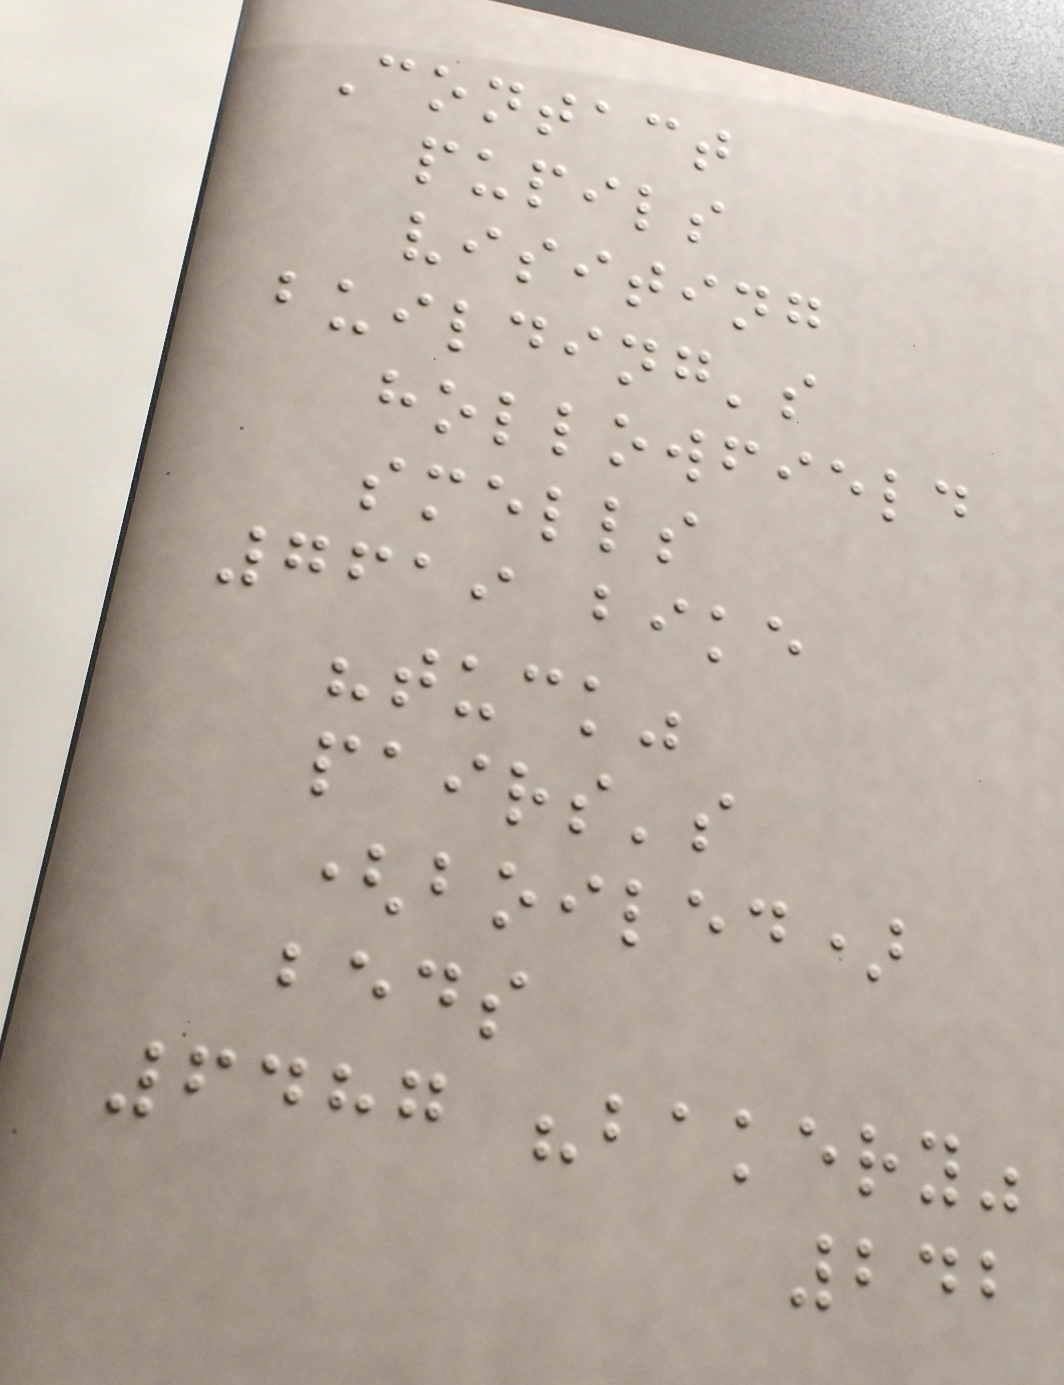Contact
pupils
visiting
building's
hollowfield
smells
7619 bike
"tuck"
pairs's
(boiled)
beds
6487 "bakery"
242
